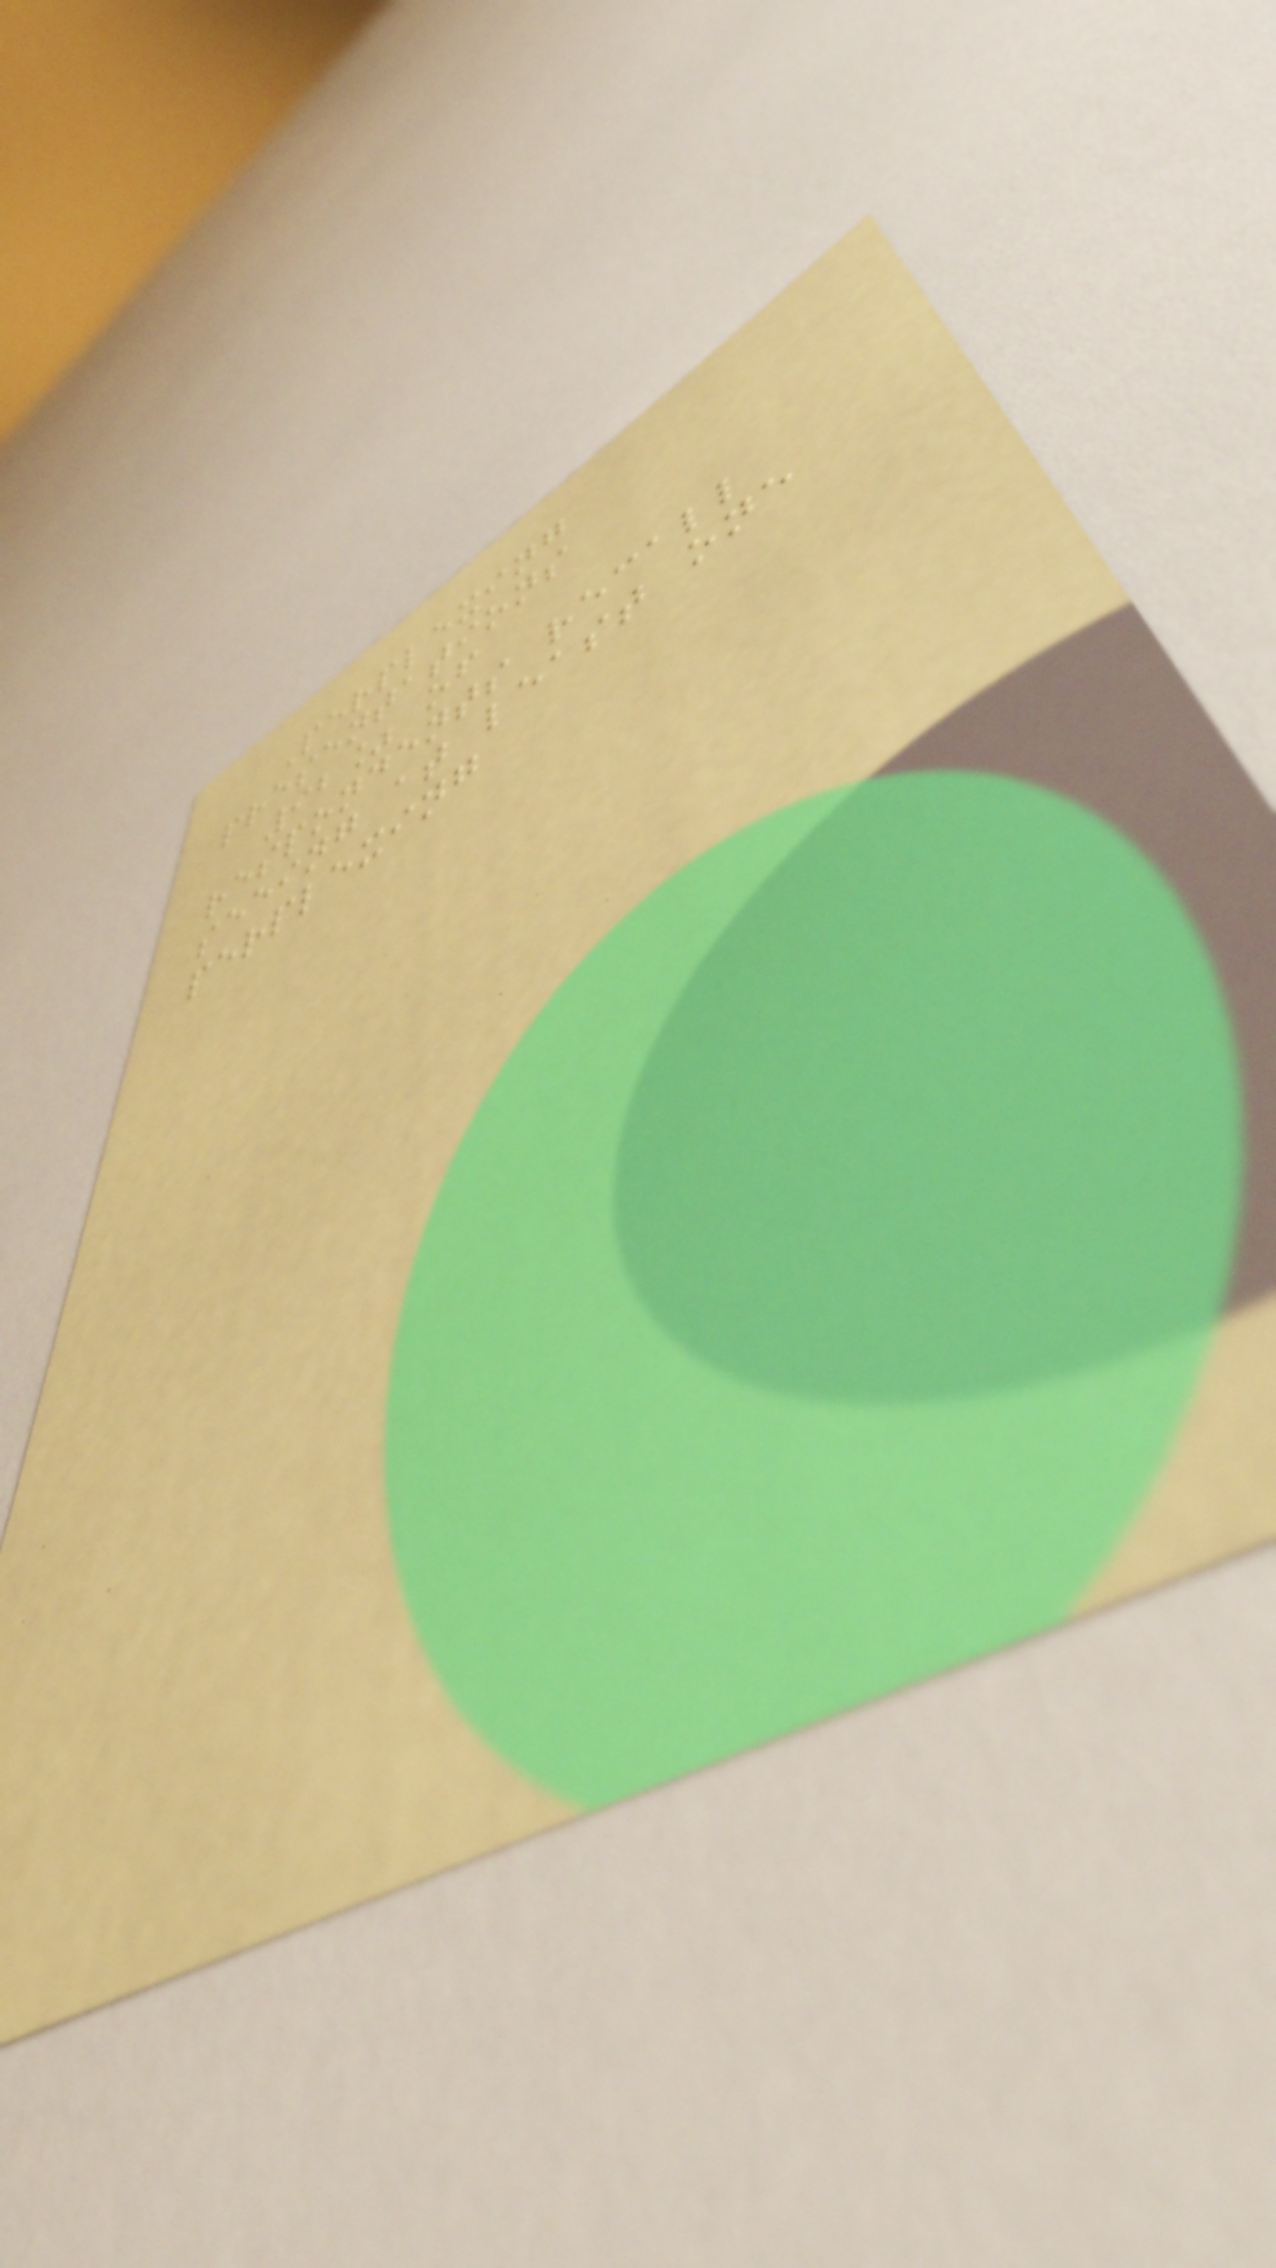Perplexing
presentations
92% of
respondents recall
seeing at least one
perplexing
